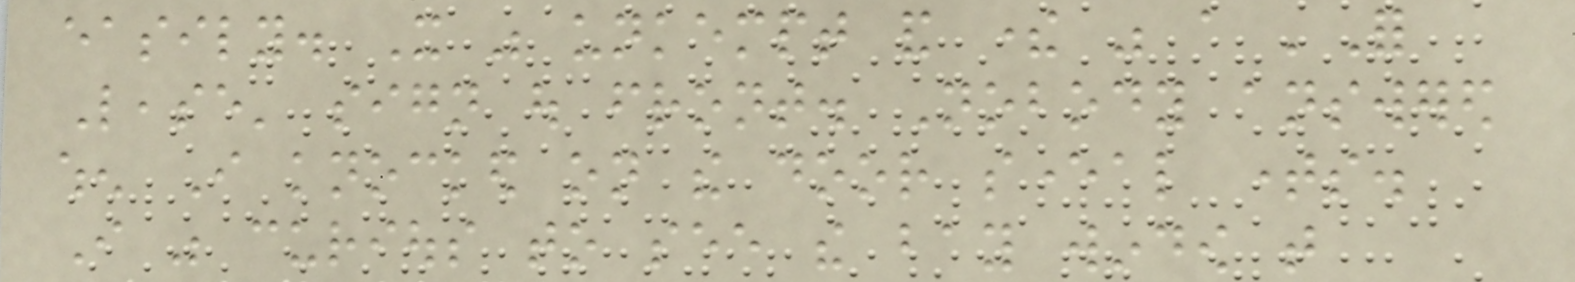easily. It was unkempt and there was a 'For
Lease' sign out front. Nobody answered
when I knocked on the door several times.
I was curious to see the bay window that
